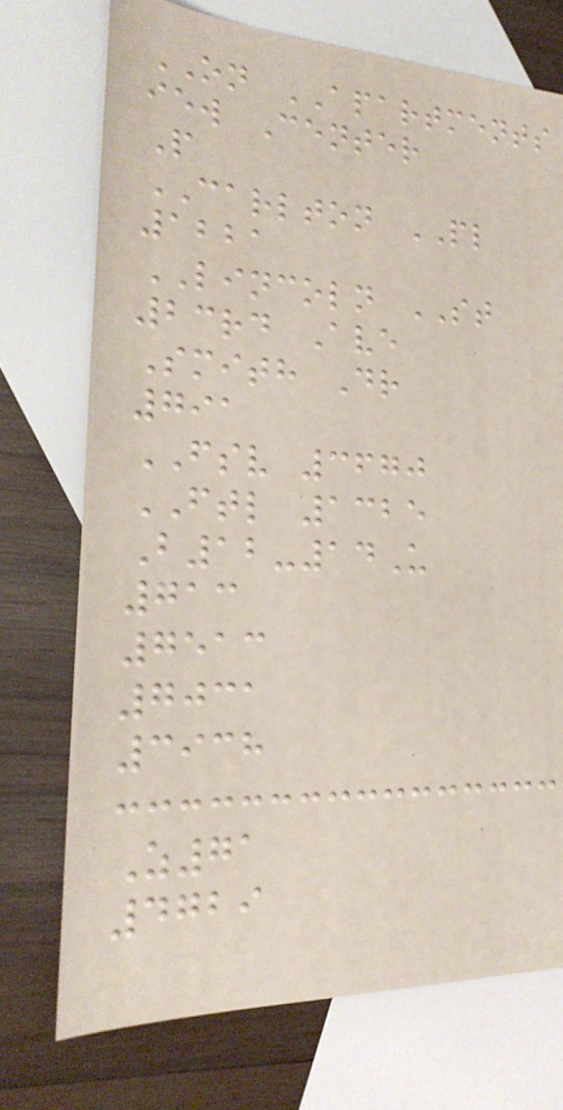ON APARTMENTS
iew Center
P
CARLTON PL
1221
LINCOLN ST
23rd Ave
Smith Dr
791
FSV 3670
FTL 1325
B12-14U
713
7513
7031
3938
Z71
4729
